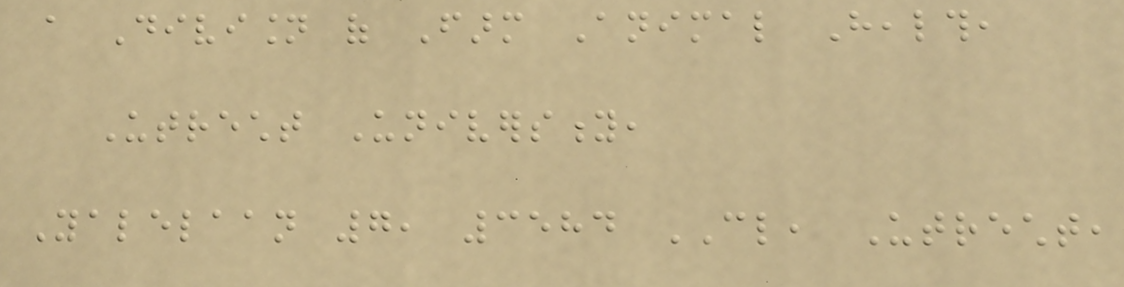a Division of Farm Animal Health,
Utrecht University,
Yalelaan 7, 3584 CL, Utrecht,
